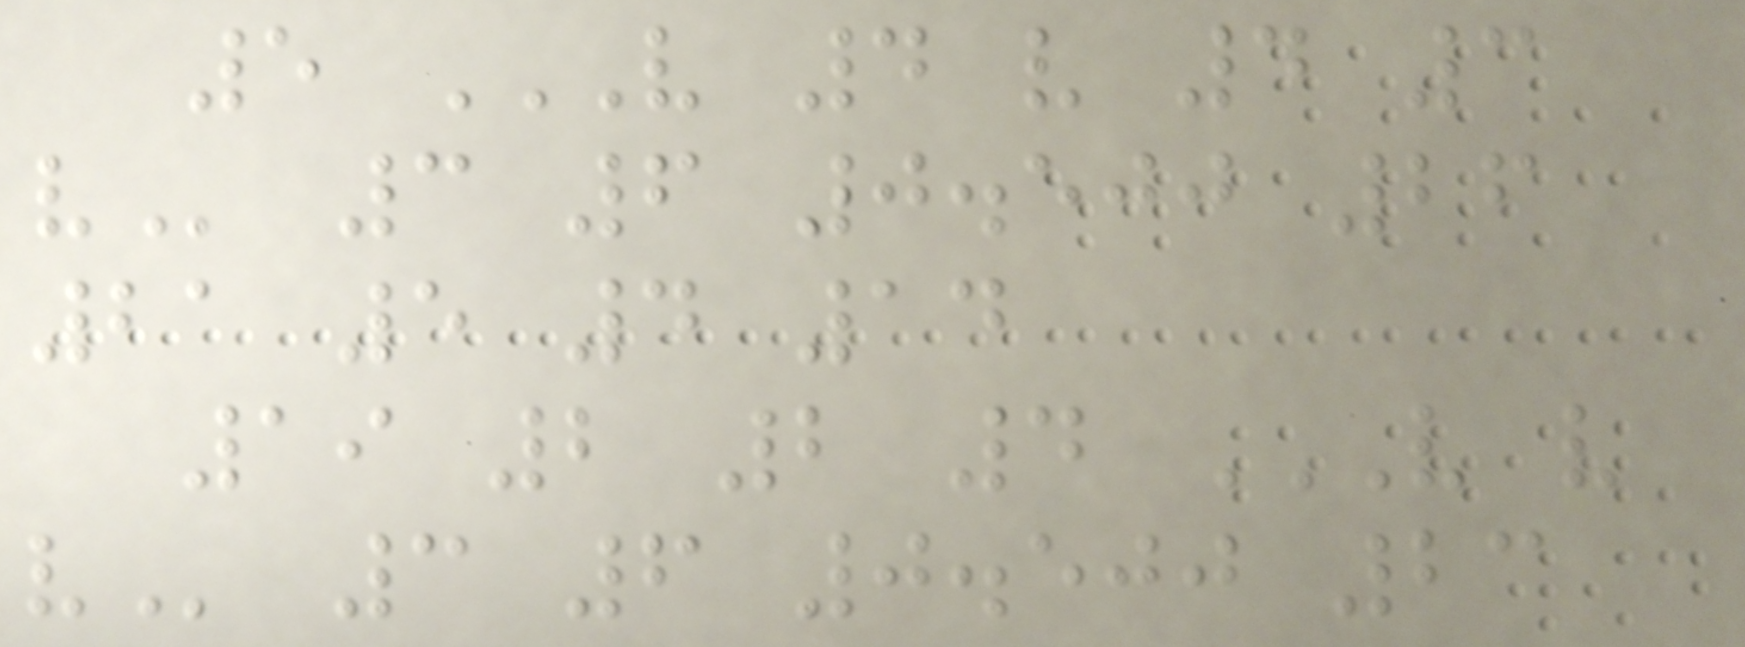5 V 4 V 4 3
V 3 6 0.500 26
21 5 4 14
19 2 2 4 V V
V 3 6 0.500 23
